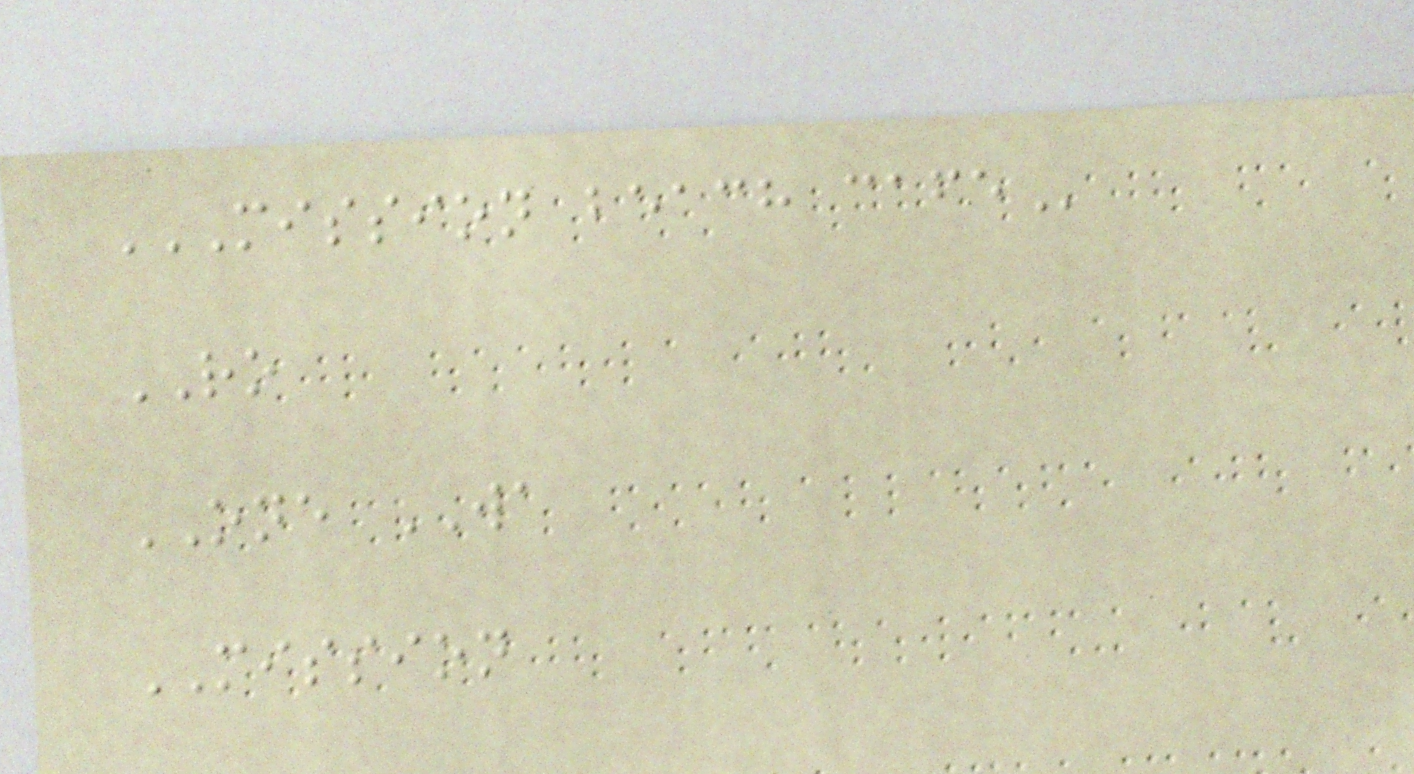MISSION BEACH CAFE
RO
ONE WA
MISSION
